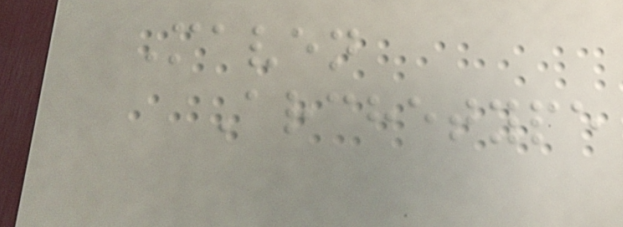Maven
Archetype
